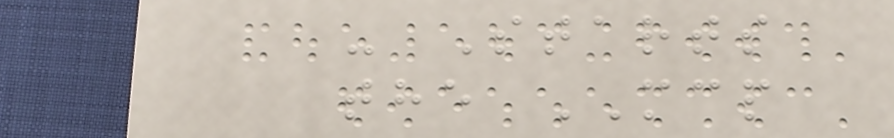- Starts
the MCP
